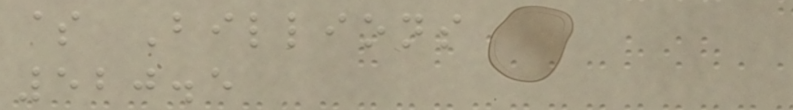$ Billions
520.5
